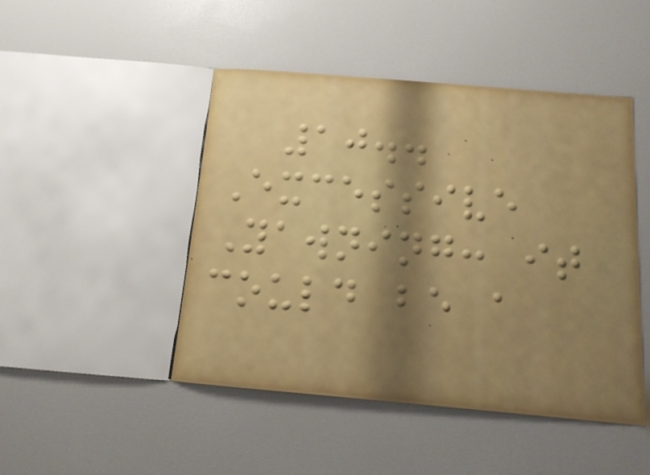10..
Excessive
Yawning: it
could be a
